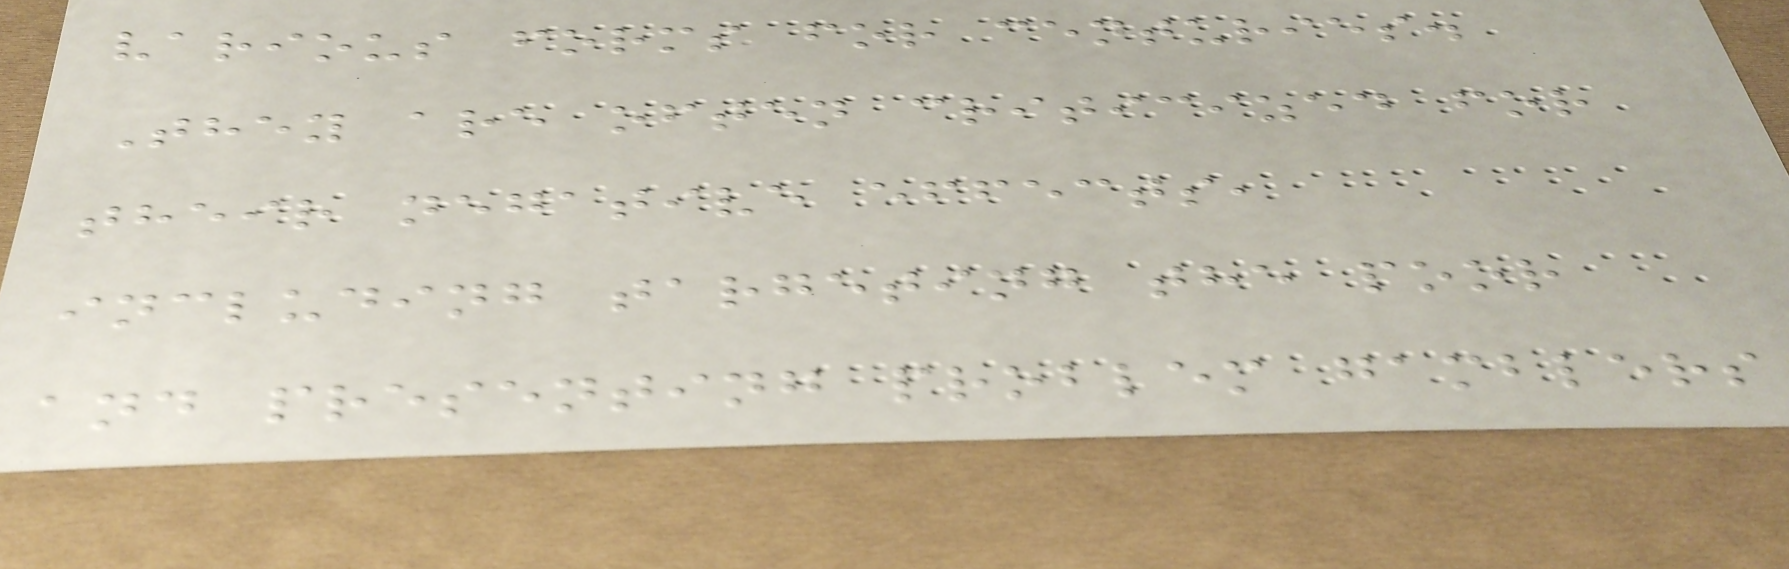various forms for centuries.
They are often criticized for
their negative effects,
including targeting the poor
and presenting problem gamblers
